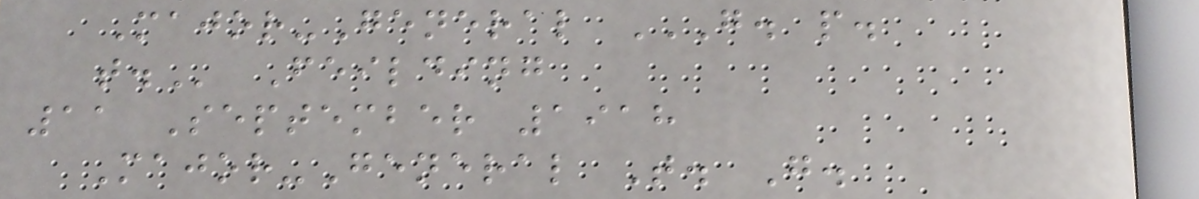Major-General G. P.
T. Feilding
11 September 1918
Major-General T. G.
